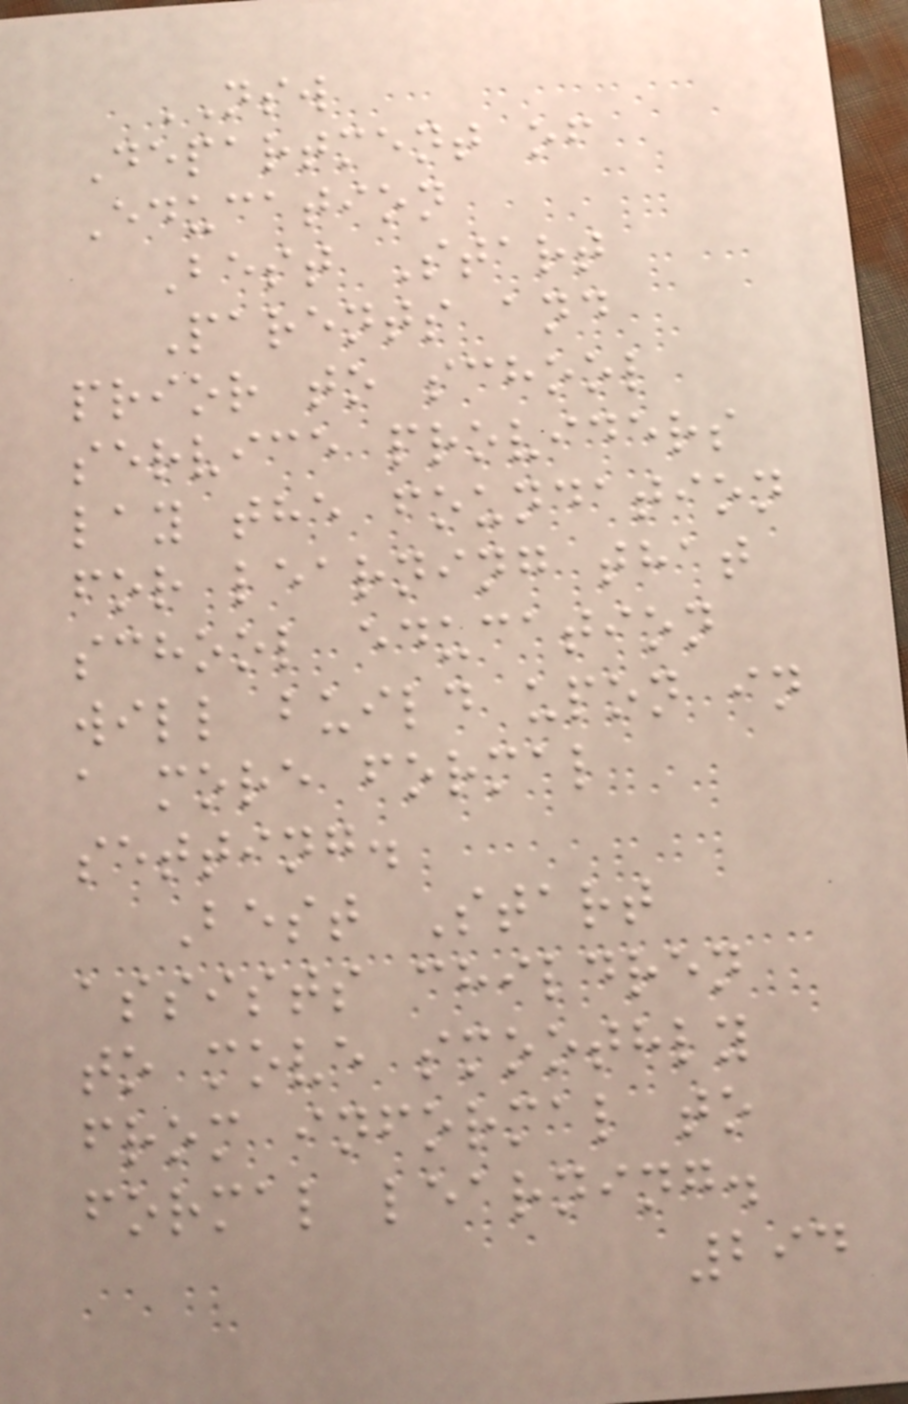NSW
Department of
Education
Best Start
Parents and
prior to school
service providers
lay the foundation
for learning that
school education
will build upon in
a more formal
setting.
Best Start
assists children
to move smoothly
from informal to
formal learning.
294
